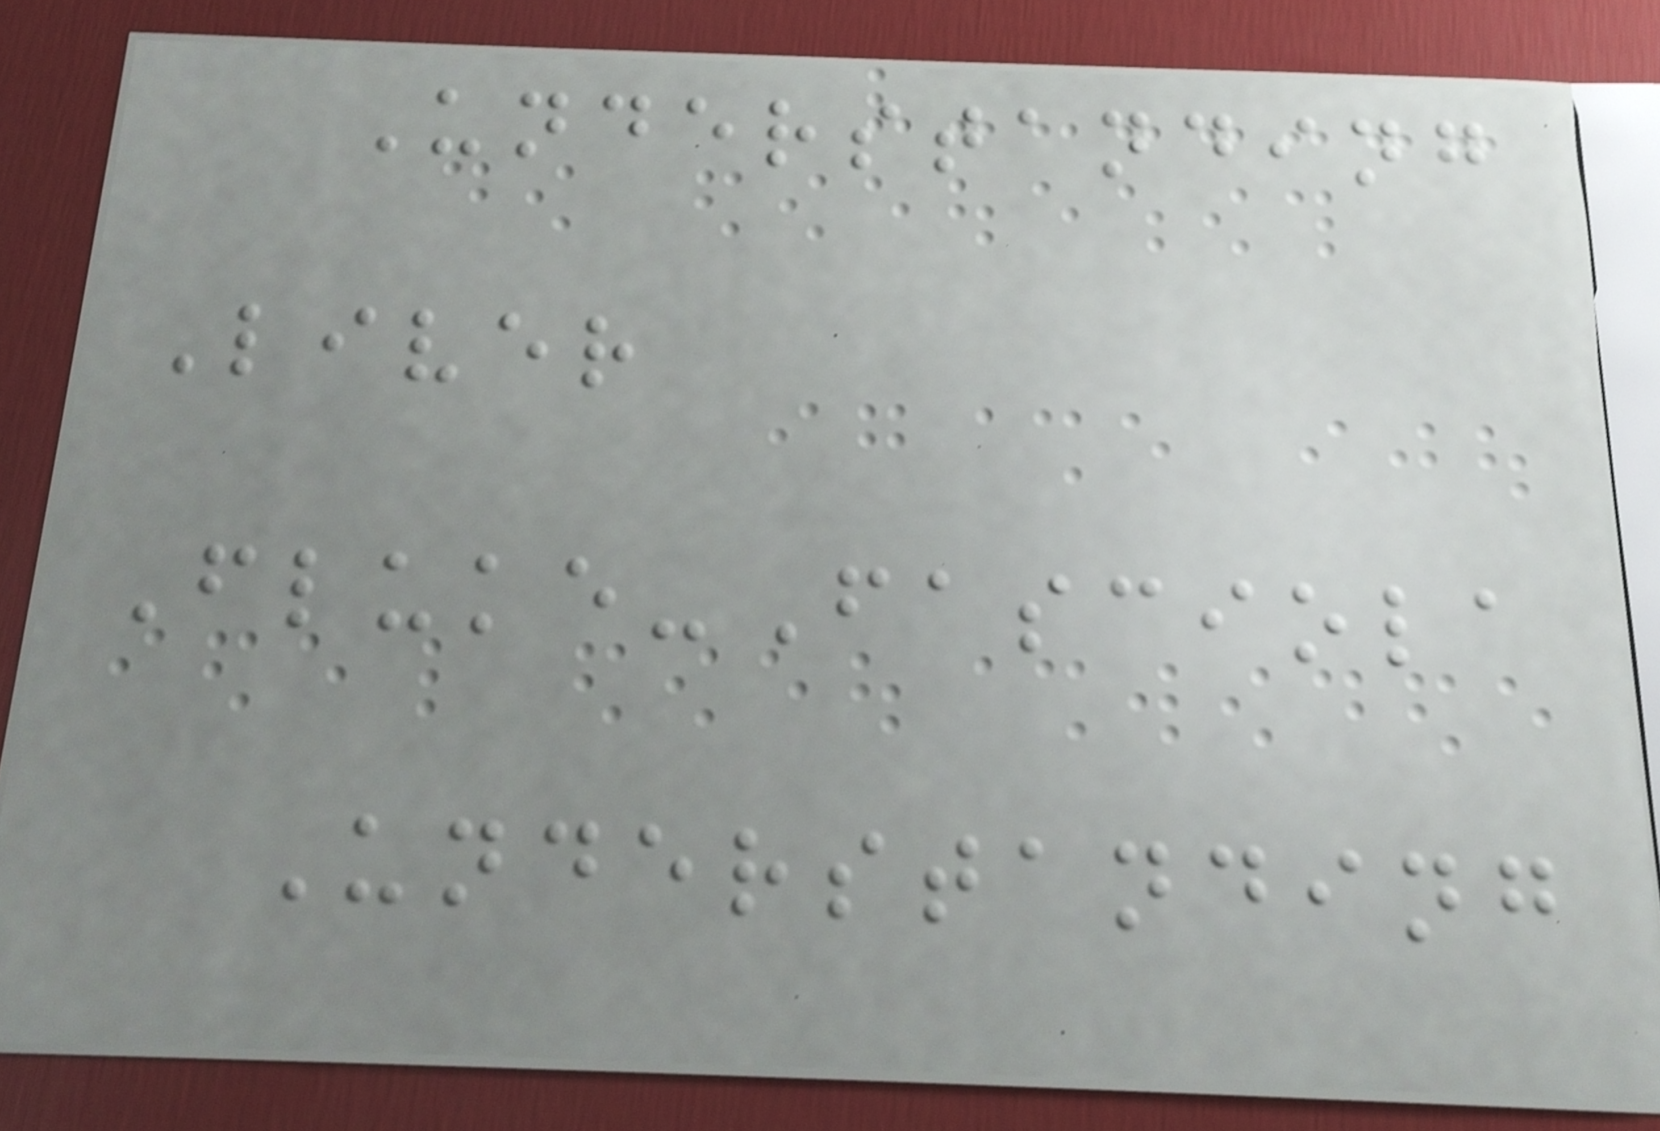Understanding
Liver
Fluke-Fasciola
Understanding
